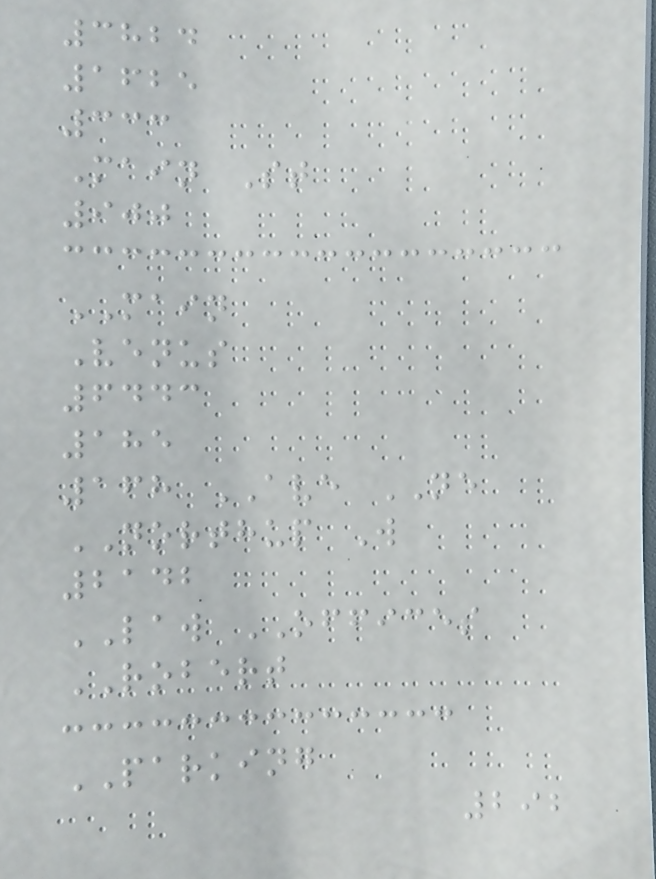3824
1625
333
Main St
900
MAIN
Venus
6443
185
168 AVE NE
NORTHUP W
2142
LAW OFFICES
ROBERT
PARKING
292
